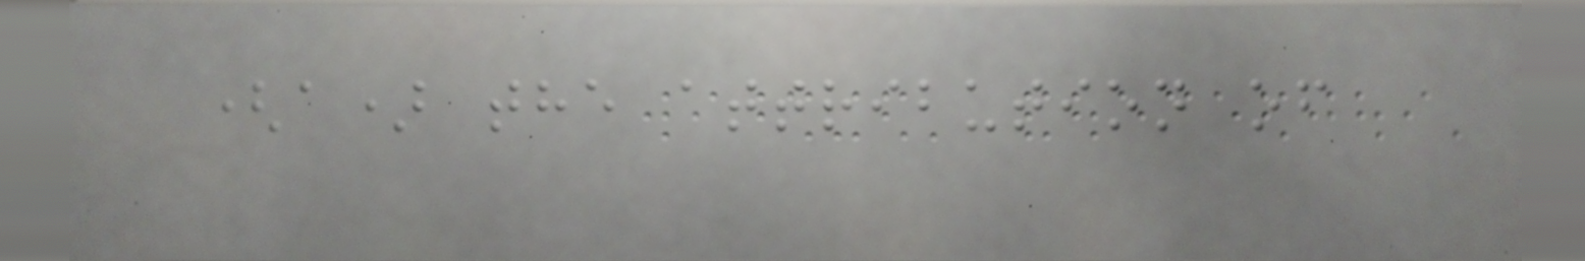(a) the attribution of
